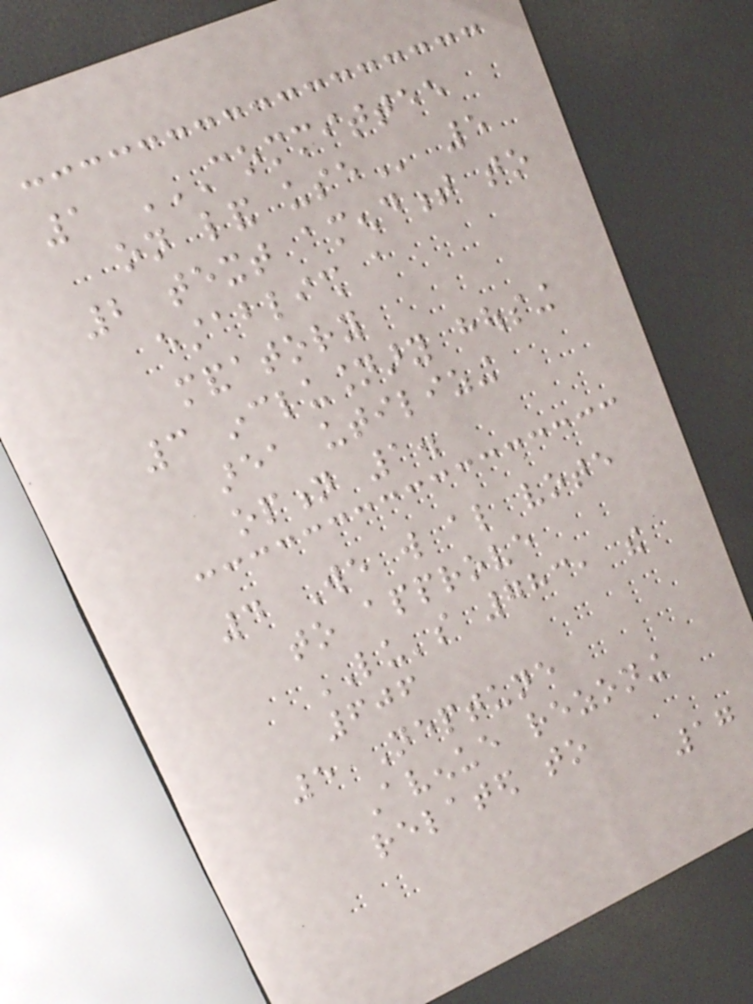1 COMMITTEE
ON LAND USE 5
2 text amendment to
establish a
mandatory
3 inclusionary housing
area utilizing
option 1.
4 We will also vote
to approve
LU's 783, the
606
5 Neptune
Avenue rezoning
related to
17
